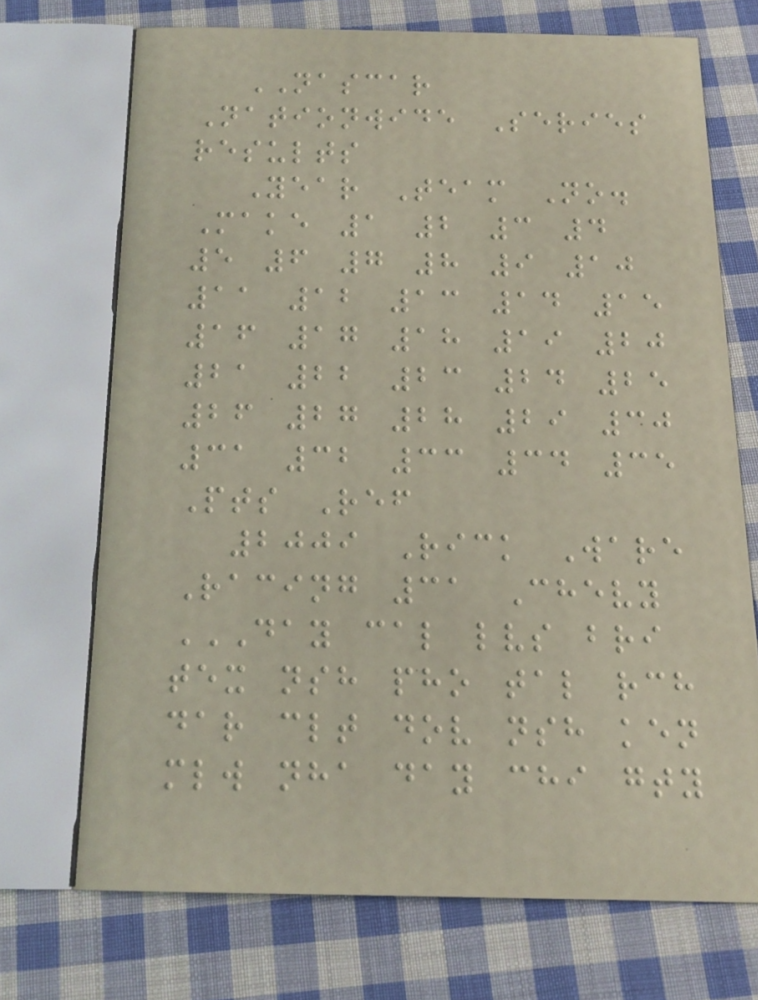NASCAR
Nationwide Series
results
Year Team No.
Make 1 2 3 4
5 6 7 8 9 10
11 12 13 14 15
16 17 18 19 20
21 22 23 24 25
26 27 28 29 30
31 32 33 34 35
Pts Ref
2009 Rick Ware
Racing 31 Chevy
DAY CAL LVS BRI
TEX NSH PHO TAL RCH
DAR CLT DOV NSH KEN
MLW NHA DAY CHI GTY
